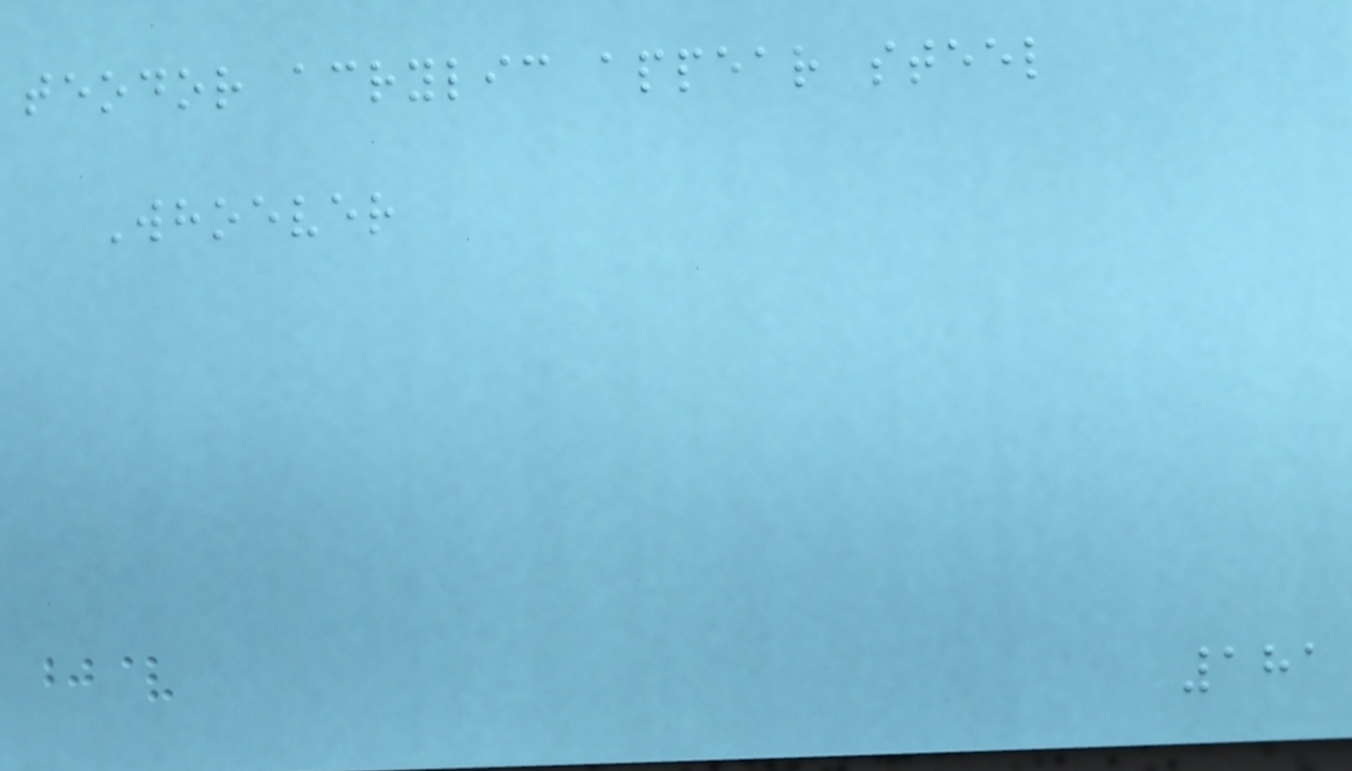teodor acrylic appear steel
Whoever
181
